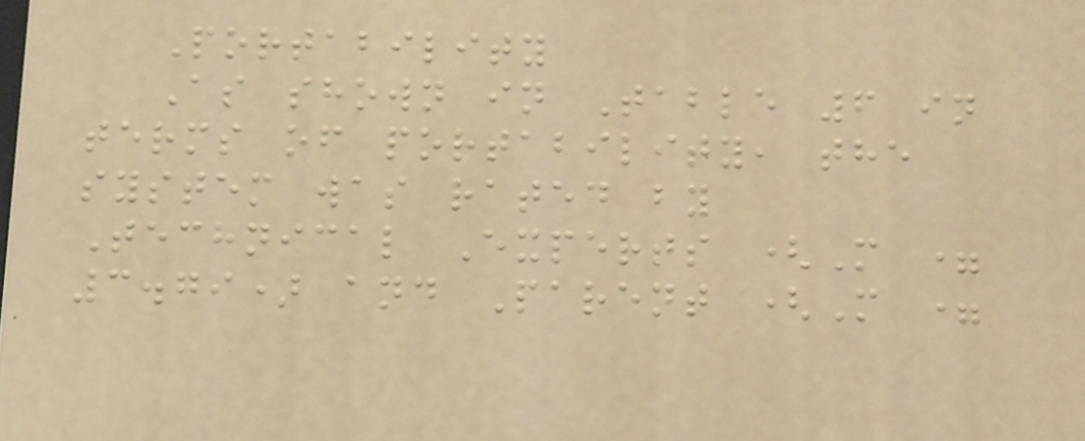Portability
As shown in Table 6 in
terms of portability, the
system was rated by
Technical Experts (M =
3.79) and Parent (M =
